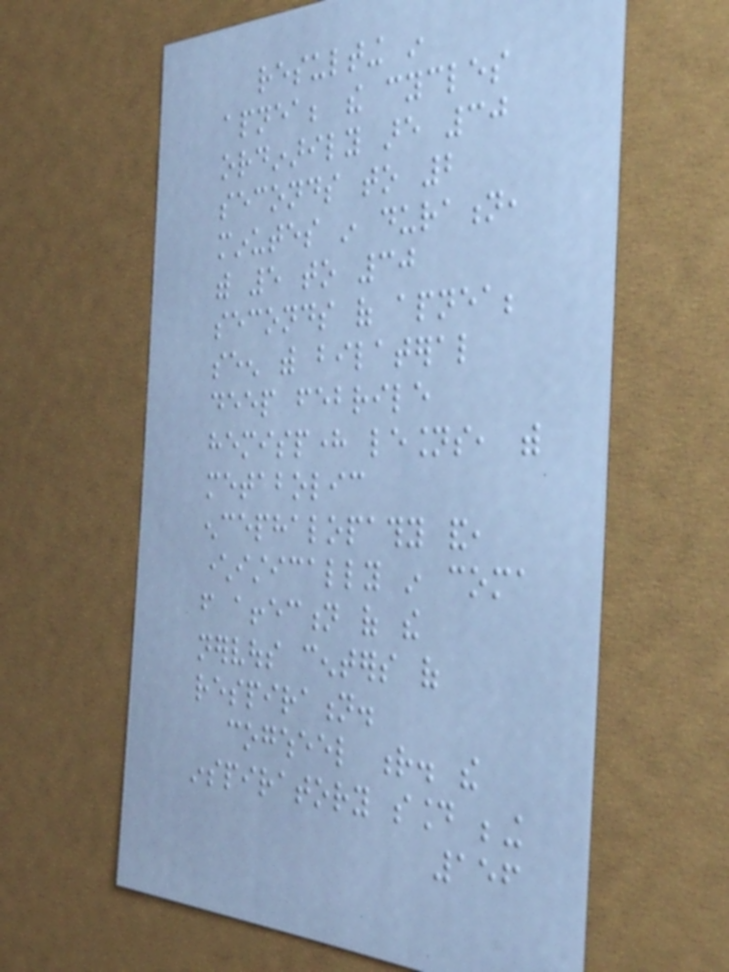resulting in
apnea; the cycles
ordinarily are 30
seconds to 2
minutes in duration,
with 5 to 30
seconds of apnea;
seen with bilateral
deep febrile
hemisphere lesions, with
metabolic
encephalopathy and,
characteristically in coma
from affection of the
nervous centers of
respiration.
cogwheel r. the
inspiratory sound being
156
